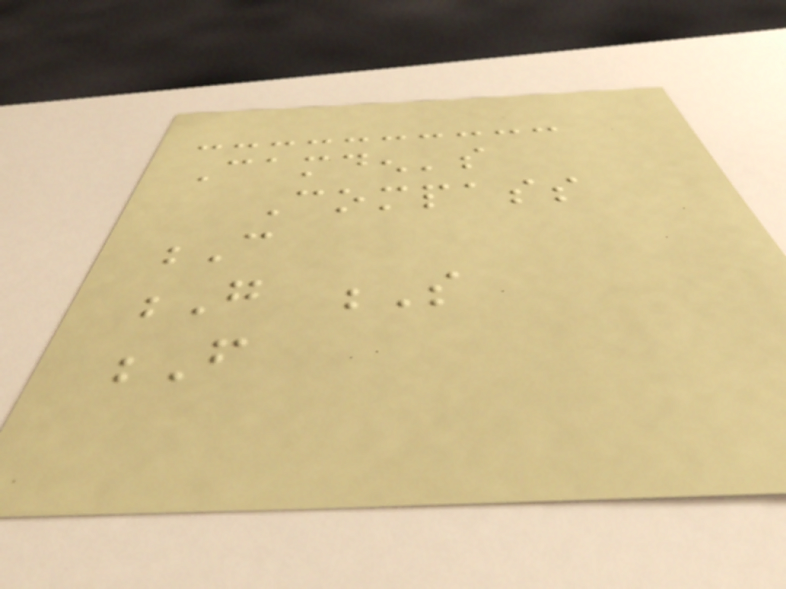Camden's
Compass
C
G S
F
